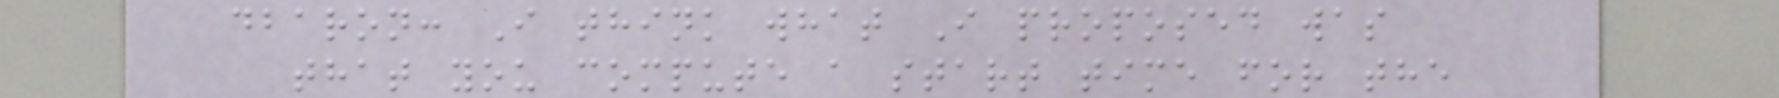dbaron: I think what I proposed was
that you compute a start time for the
